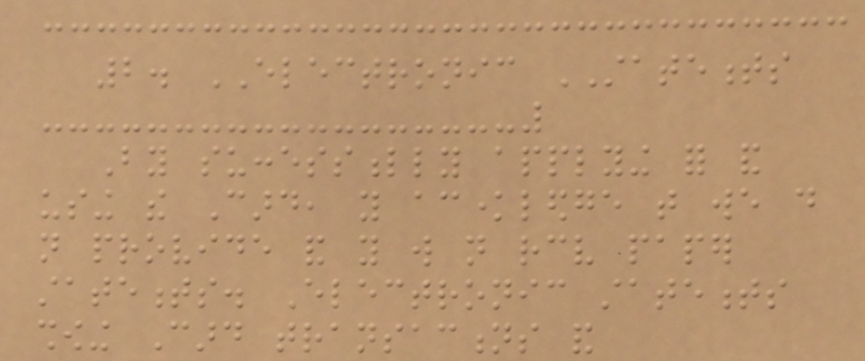2. ELECTRONIC STATEMENTS
By successfully applying for and
using the Card, you acknowledge that we do
not provide and you will not receive paper
statements. Electronic statements
showing Card transactions and
